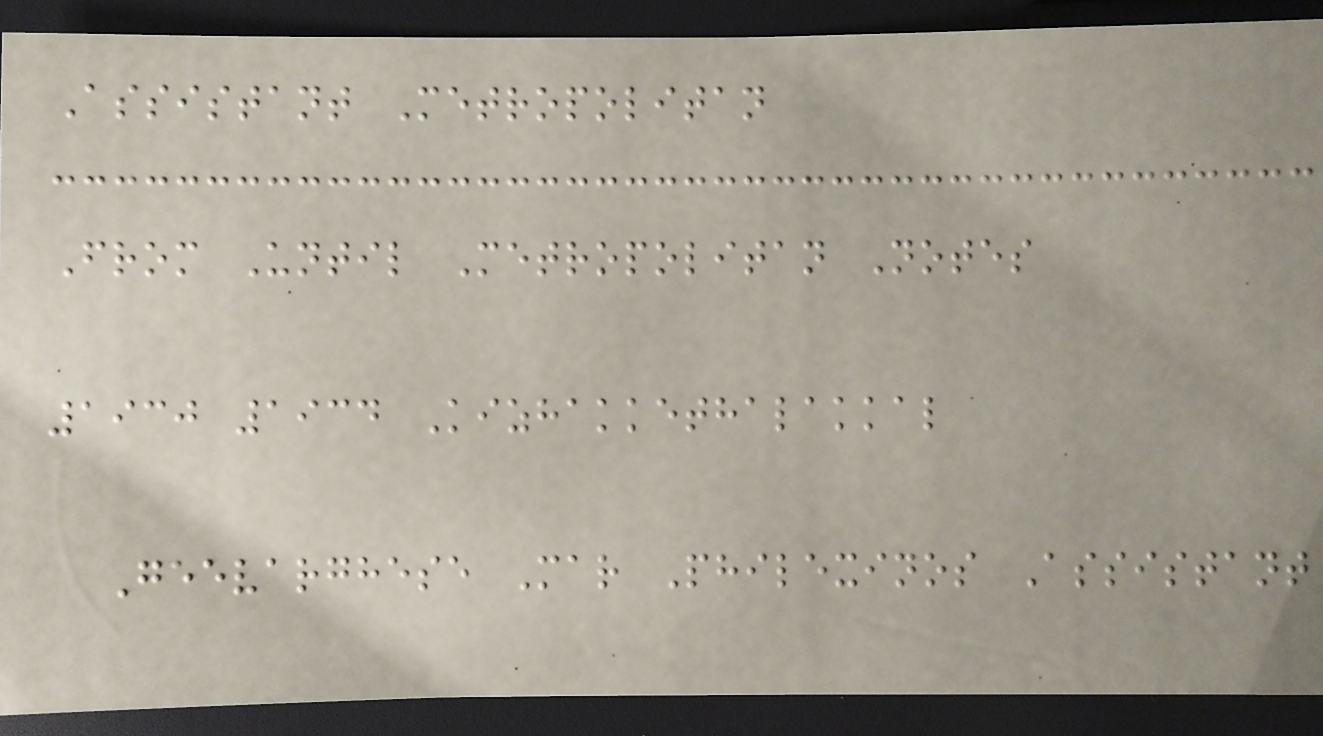Assistant Metropolitan
From Until Metropolitan Notes
1930 1934 Kizhakkethalakkal
Geevarghese Mar Philexinos Assistant
